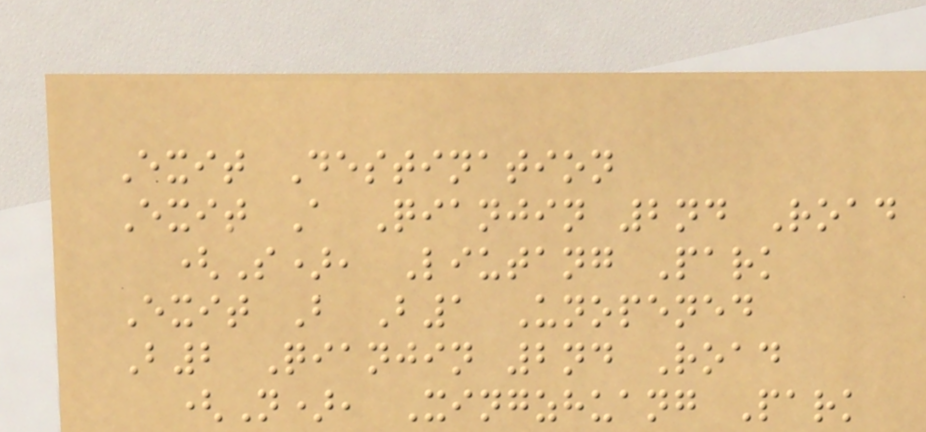Exit Destination
Exit A Qianjin 2nd Road
(S), Liutang Park
Exit B B1 Unopened
B2 Qianjin 2nd Road
(N), Xingzhuang Park
